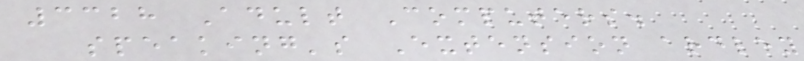3328 Adult Computers.
speaking's Extension ardley
